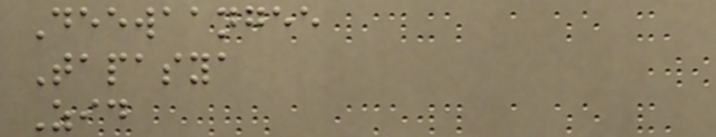Deewaangee
Tapasya
Zid
